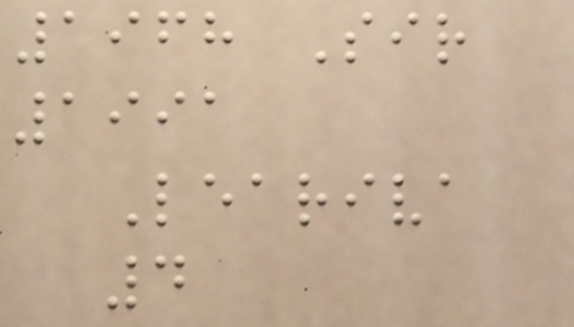1968 Sir
1991
Leariva
4
